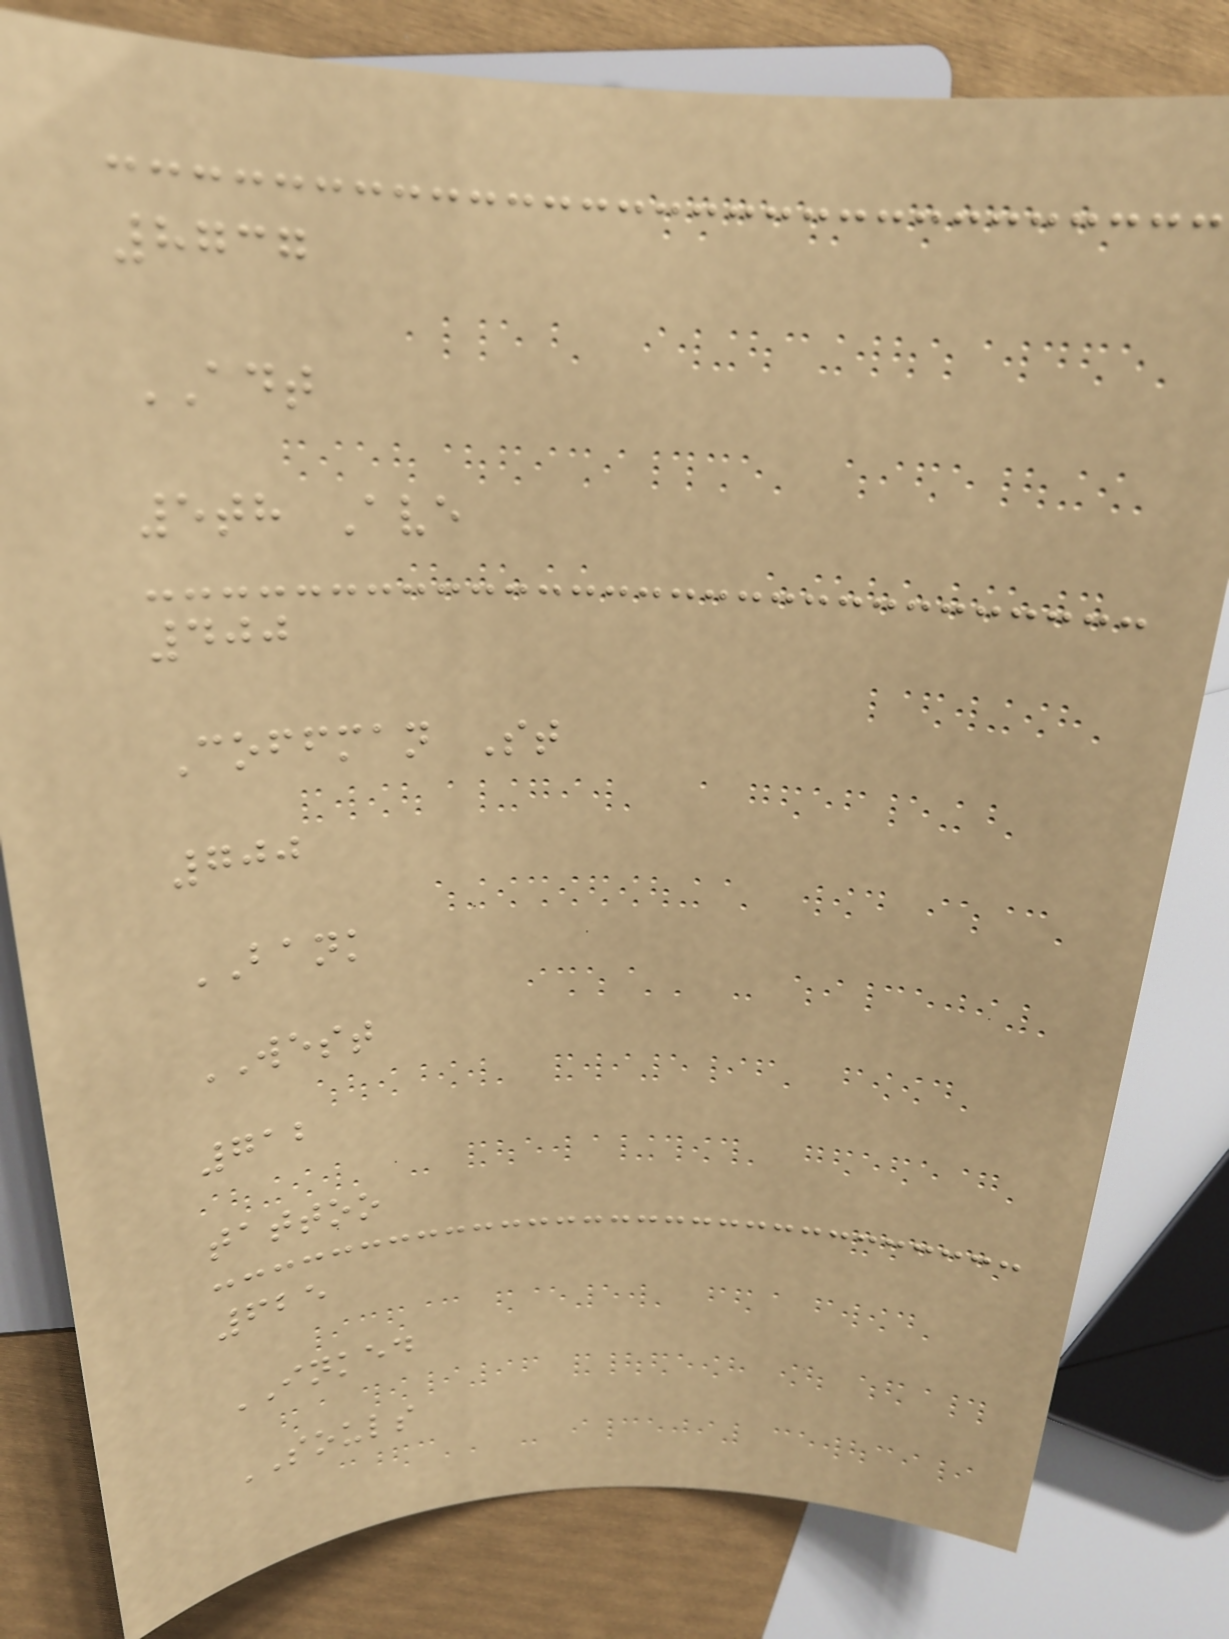8737
ADT
5th Ave
400
Coffman St
700
BANK
WEST
712
tattoo
625
INKED
SOULS
